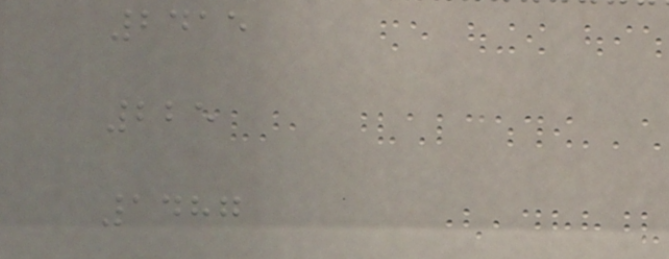2415
225
1487
